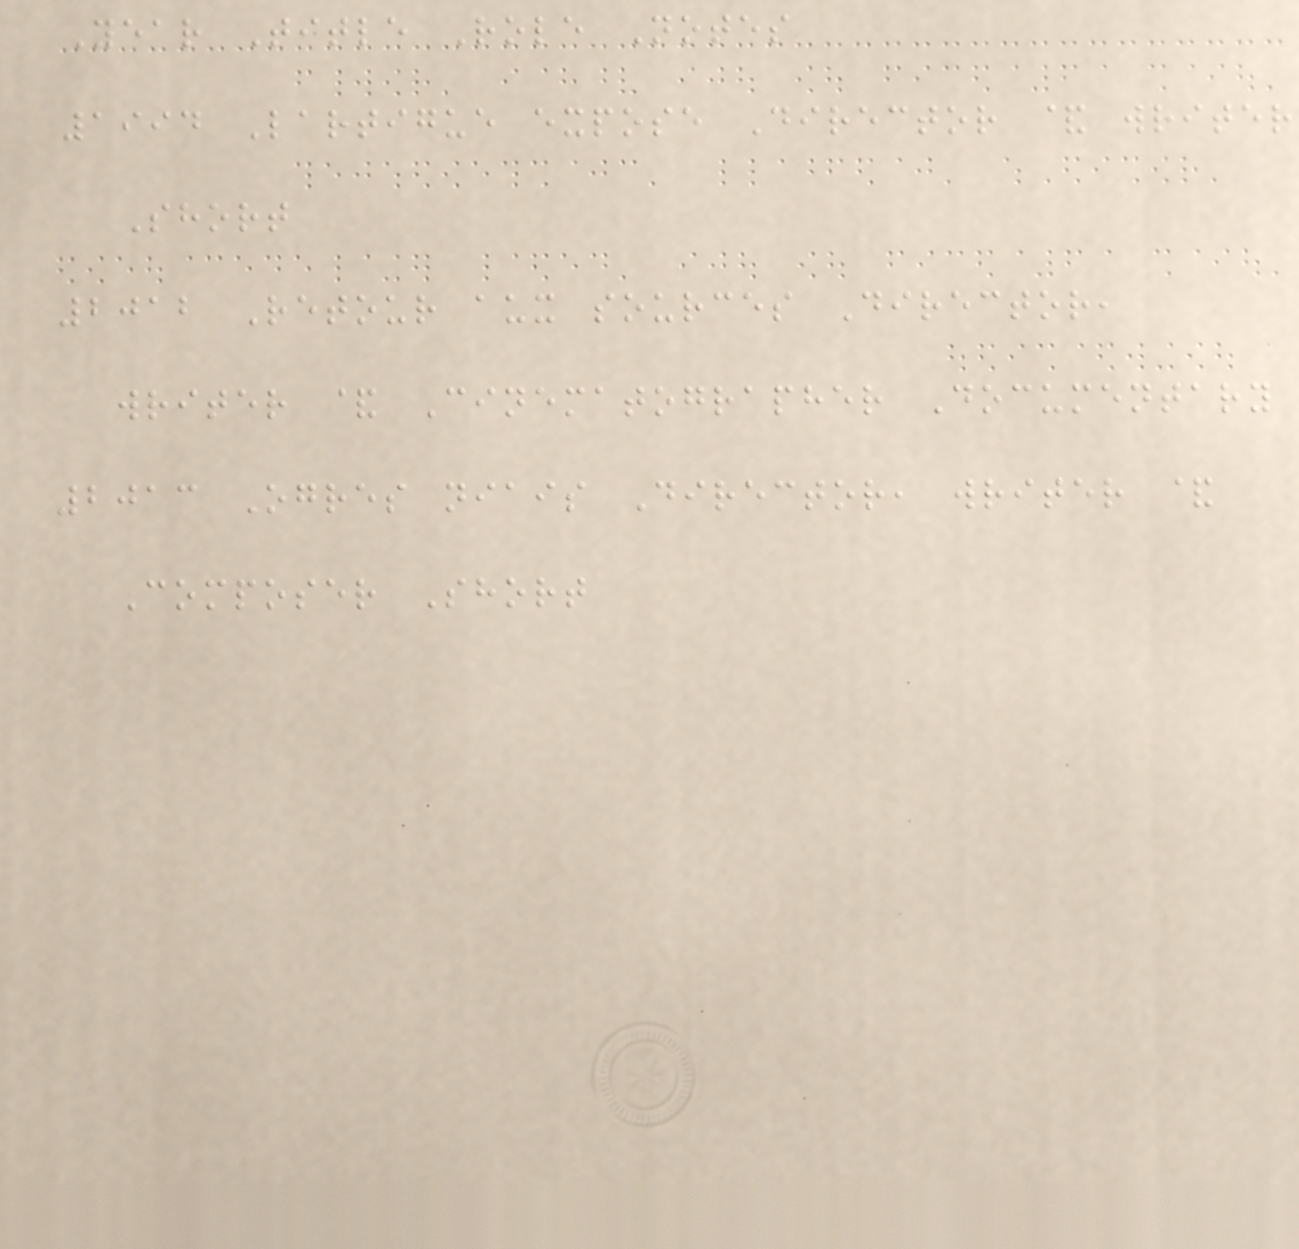Year Title Role Notes
1994 Lartigue expose Director & writer
Short
2012 Retour aux sources Director,
writer & Cinematographer Documentary
2013 Ogres niais Director, writer &
Composer Short
